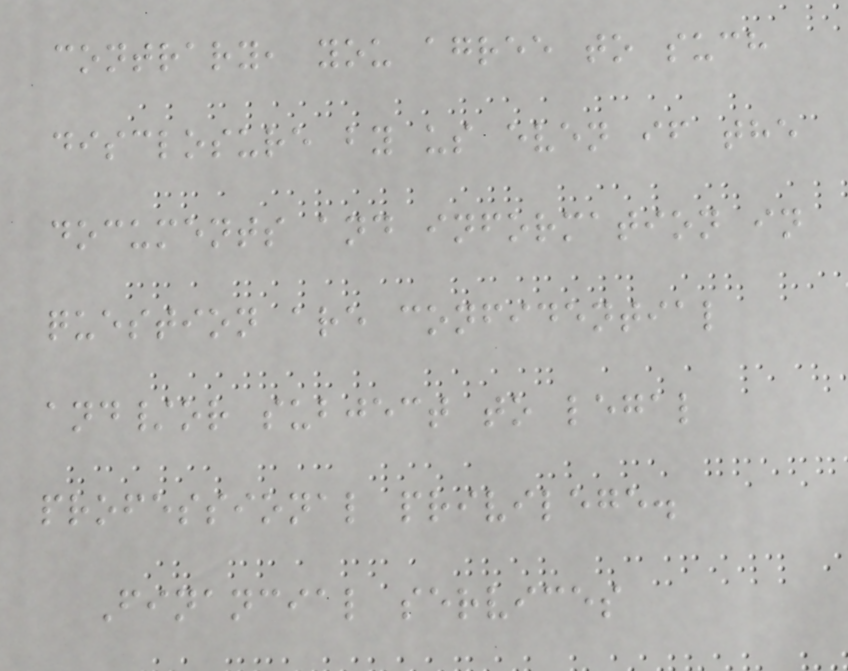contrary, you agree to such
disclosure by us even if the
documents and information in
question are confidential
and/or subject to legal
professional privilege.
Financial services
